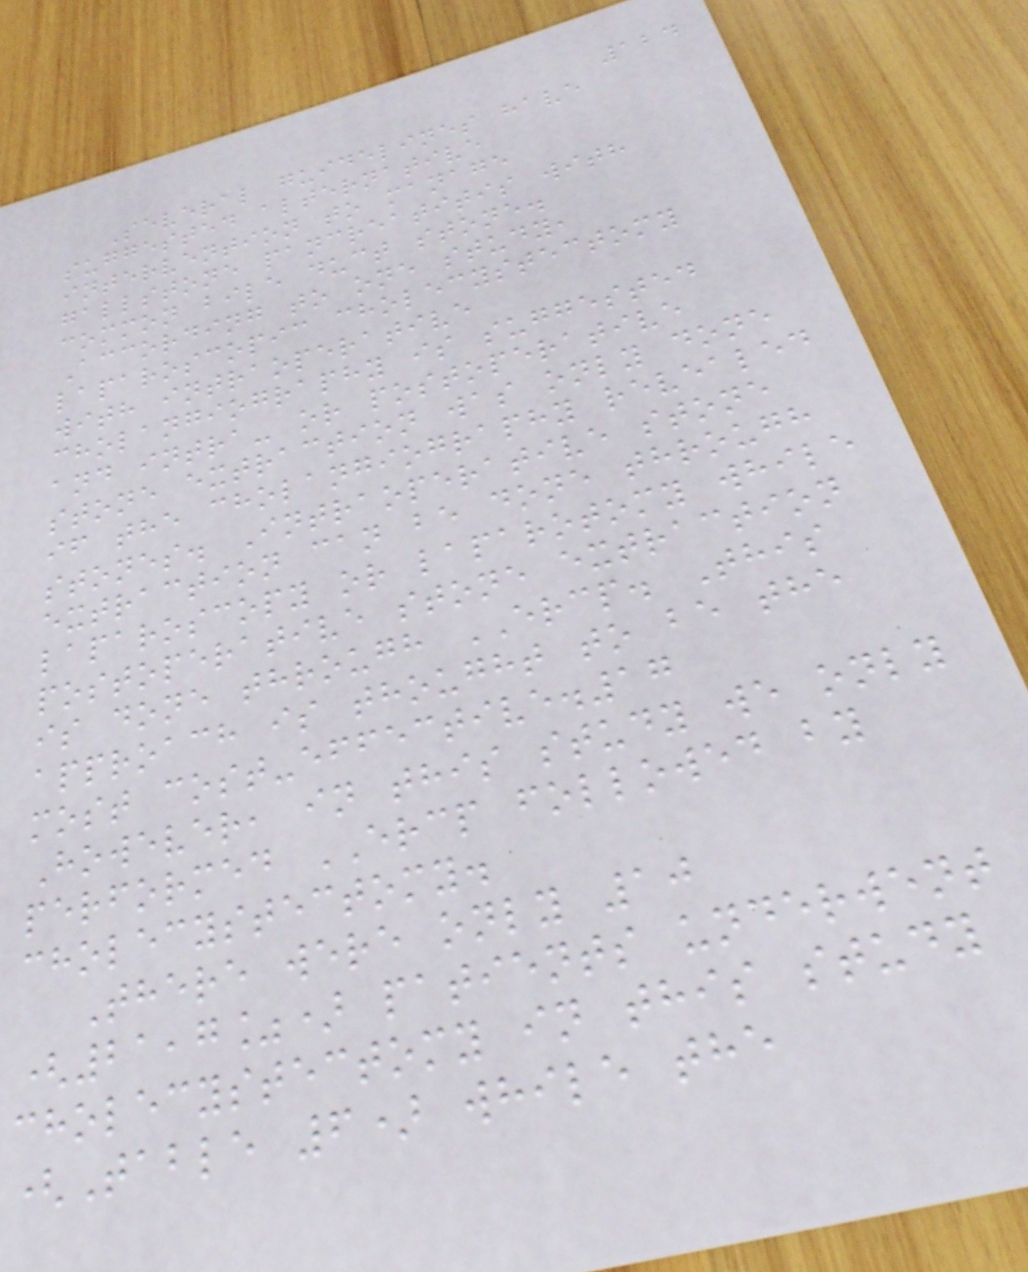124
Several guidelines have
suggested alternative
intervention to manage
gallstone pancreatitis with
common bile duct stone.
According to one study,
laparoscopic cholecystectomy
with intraoperative
cholangiography is suggested
and intra- or postoperative
stone extraction was only done
if the cholangiography revealed
stones. Intraoperative stone
extraction can be done through
laparoscopy or laparotomy while
postoperative stone extraction
is done through ERCP. This
approach is thought to be the
most cost-effective.17
However, in this study we only
performed ERCP followed by
cholecystectomy.
There were only 10
(21,7%) patients underwent
cholecystectomy in this study
(Table 6) while the
